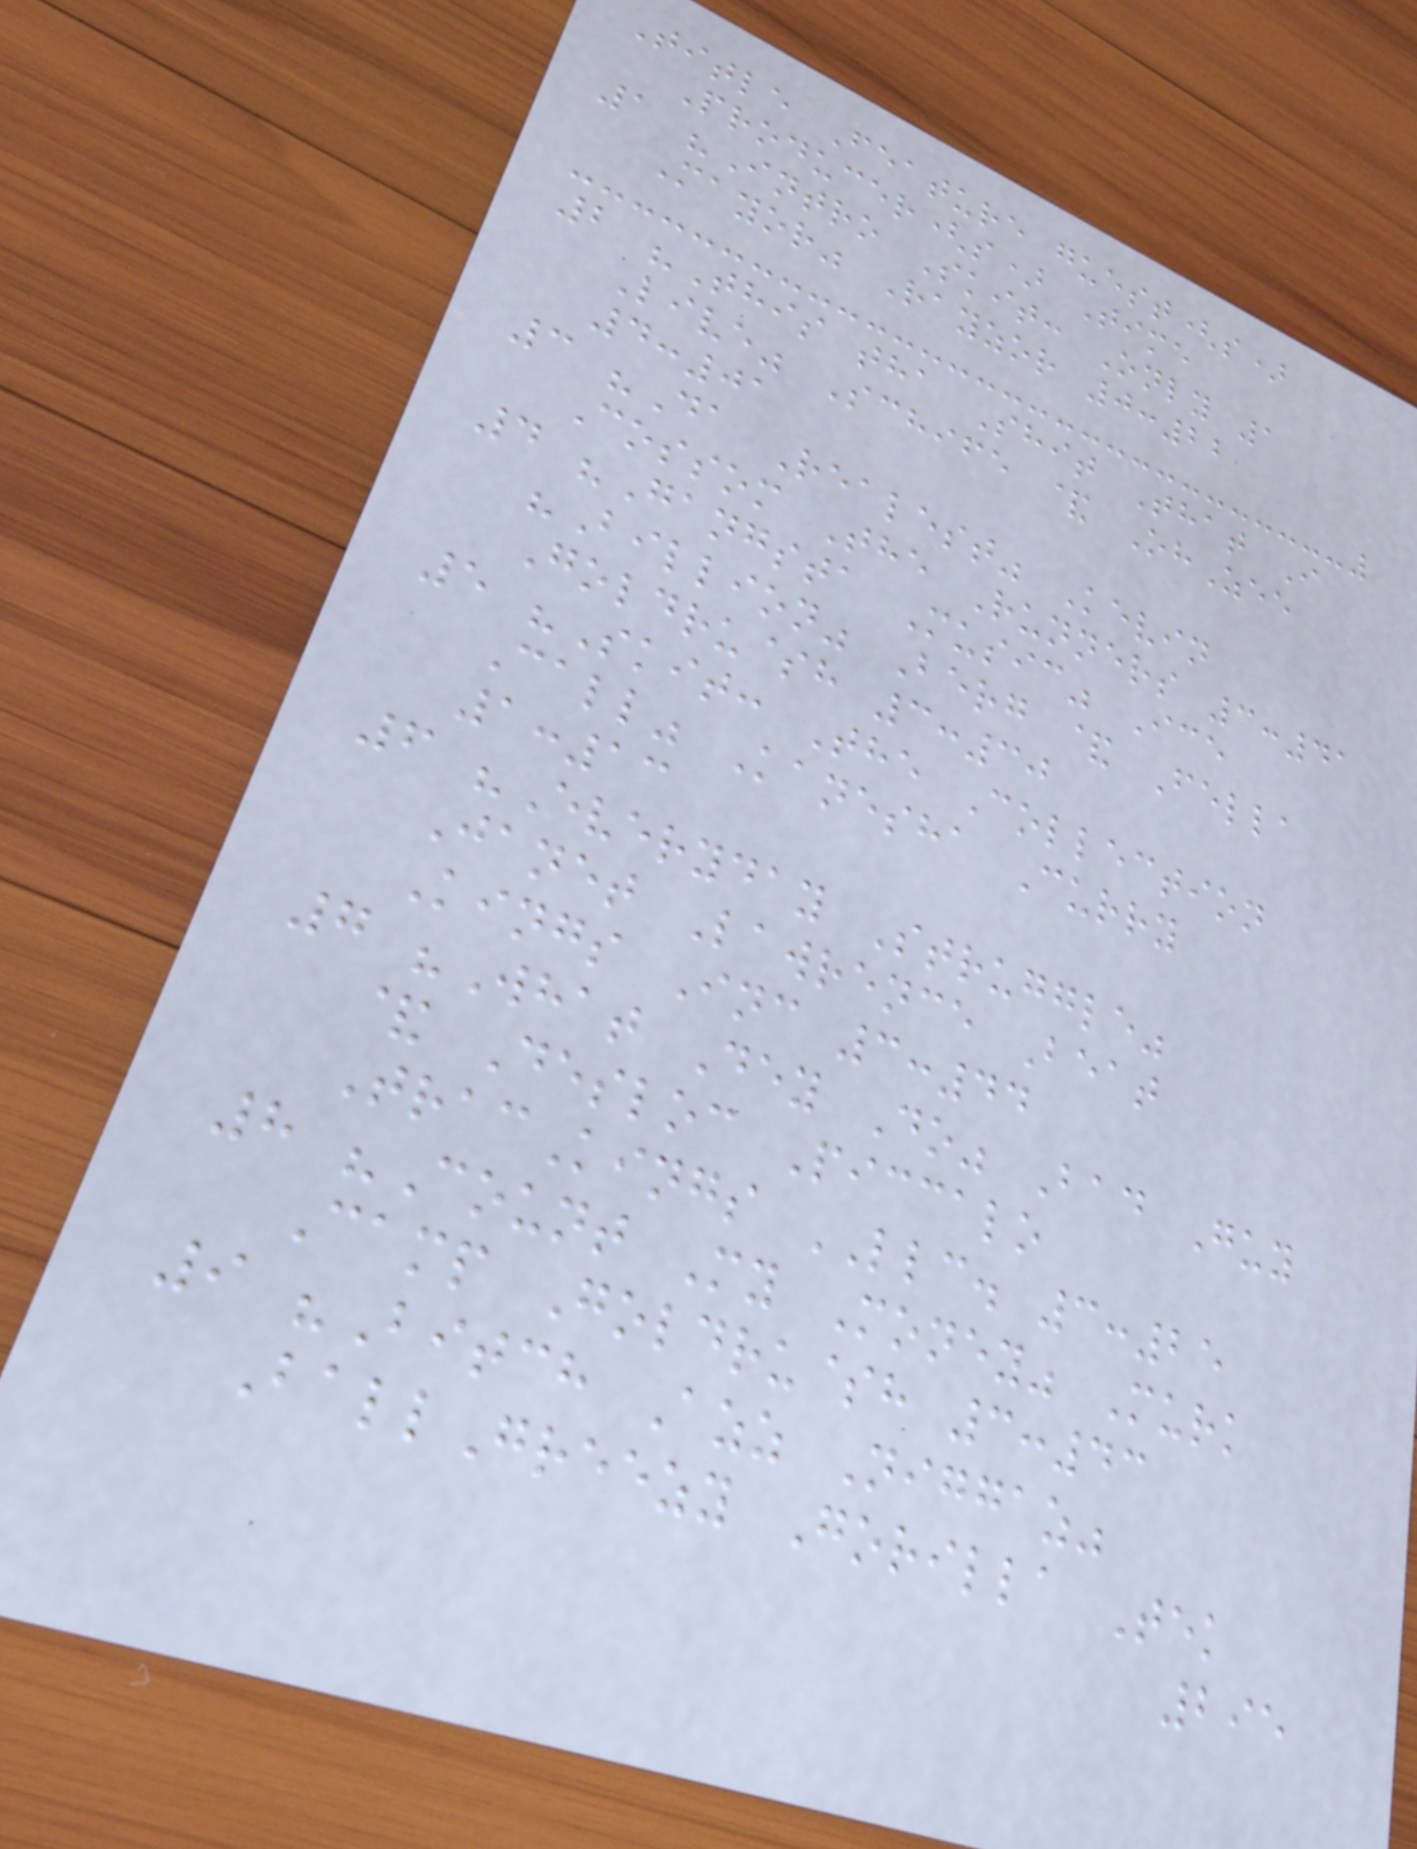Title Feature guest(s)
Producer(s) Time
1 "Intro Skit: Only 1
Mayor" Rayzor 0:22
2 "This tha Shit That I
Live" Schife & OhZee
4:01
3 "Da Realest" Kevin
Cossom The Runners 3:41
4 "Gangsta Music" Ice
"Billion" Berg & Fella
Goldru$h 3:30
5 "Skit: The Collection
Call" Kanesha Curry
1:13
6 "Everyday Struggle"
Janet Lawrence Beat
Kings Inc 3:44
7 "What Dey Do" Bad Guy
& Desloc Piccalo
TracKings LLC. 3:25
8 "Count My Money" Murk
Camp Goldru$h 3:43
9 "Bitch Azz Niggaz"
BallGreezy Gorilla Tek
295
